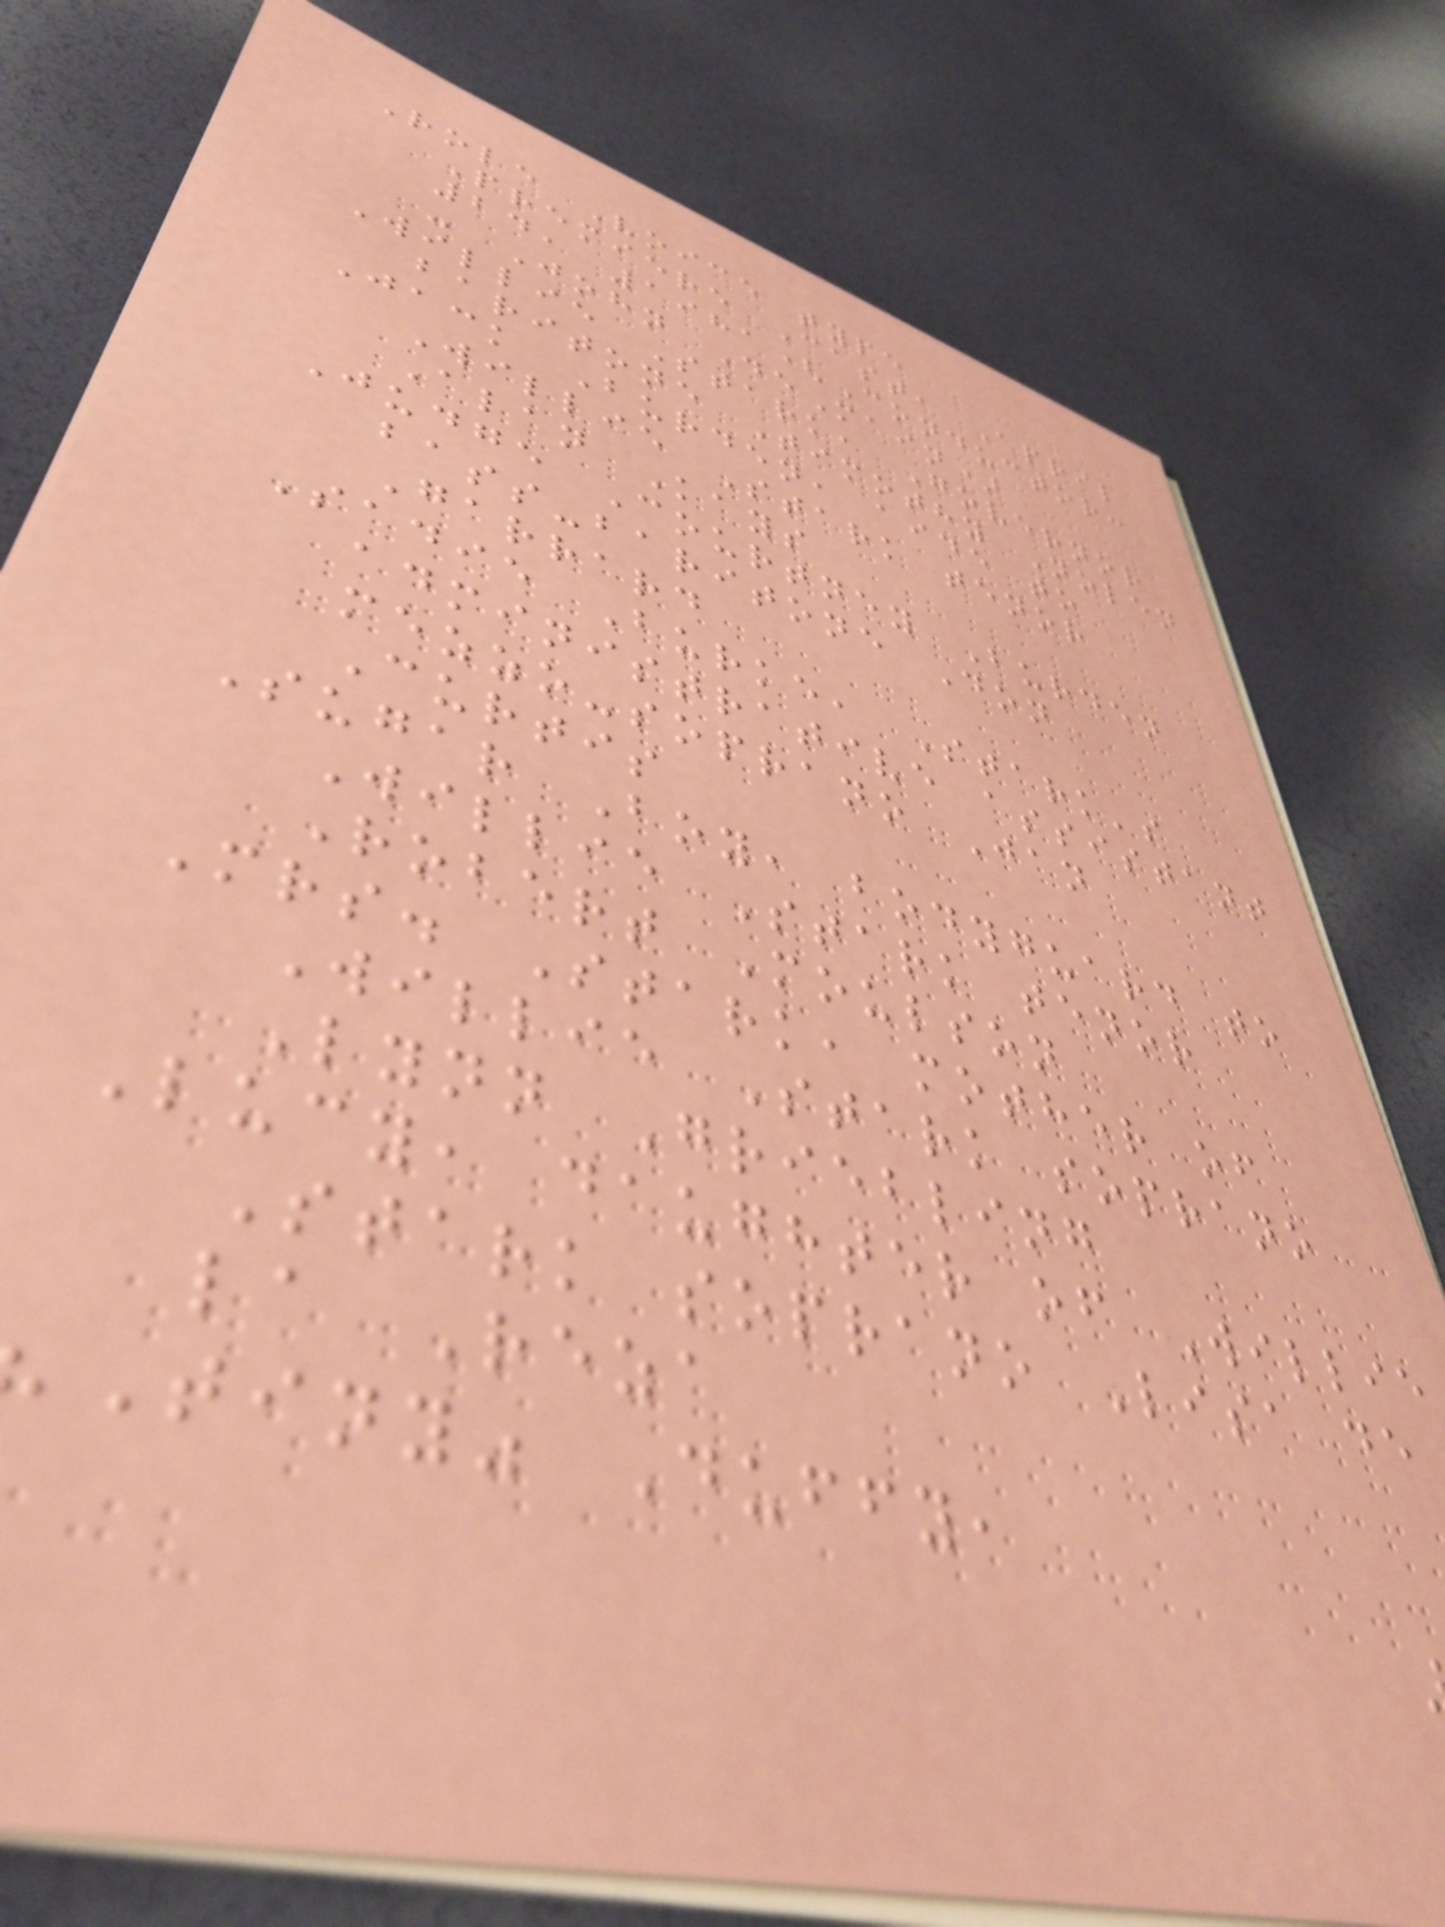Role Voice type
Premiere Cast, April
24, 1981(Conductor:
- John DeMain)
Willie Stark, Governor
baritone Timothy Nolen
Jack Burden, aide to
Willie Stark tenor
Alan Kays
Judge Courtney Burden
bass-baritone Don
Garrard
Sadie Burke, Stark's
administrative assistant
mezzo-soprano Jan
Curtis
Sugar Boy, bodyguard to
Willie Stark tenor
Robert Moulson
Mrs. Stark, mother of
Willie Stark soprano
Lynn Griebling
Lucy, daughter of Willie
Stark soprano Lisa de
la Reza
Tiny" Duffy,
